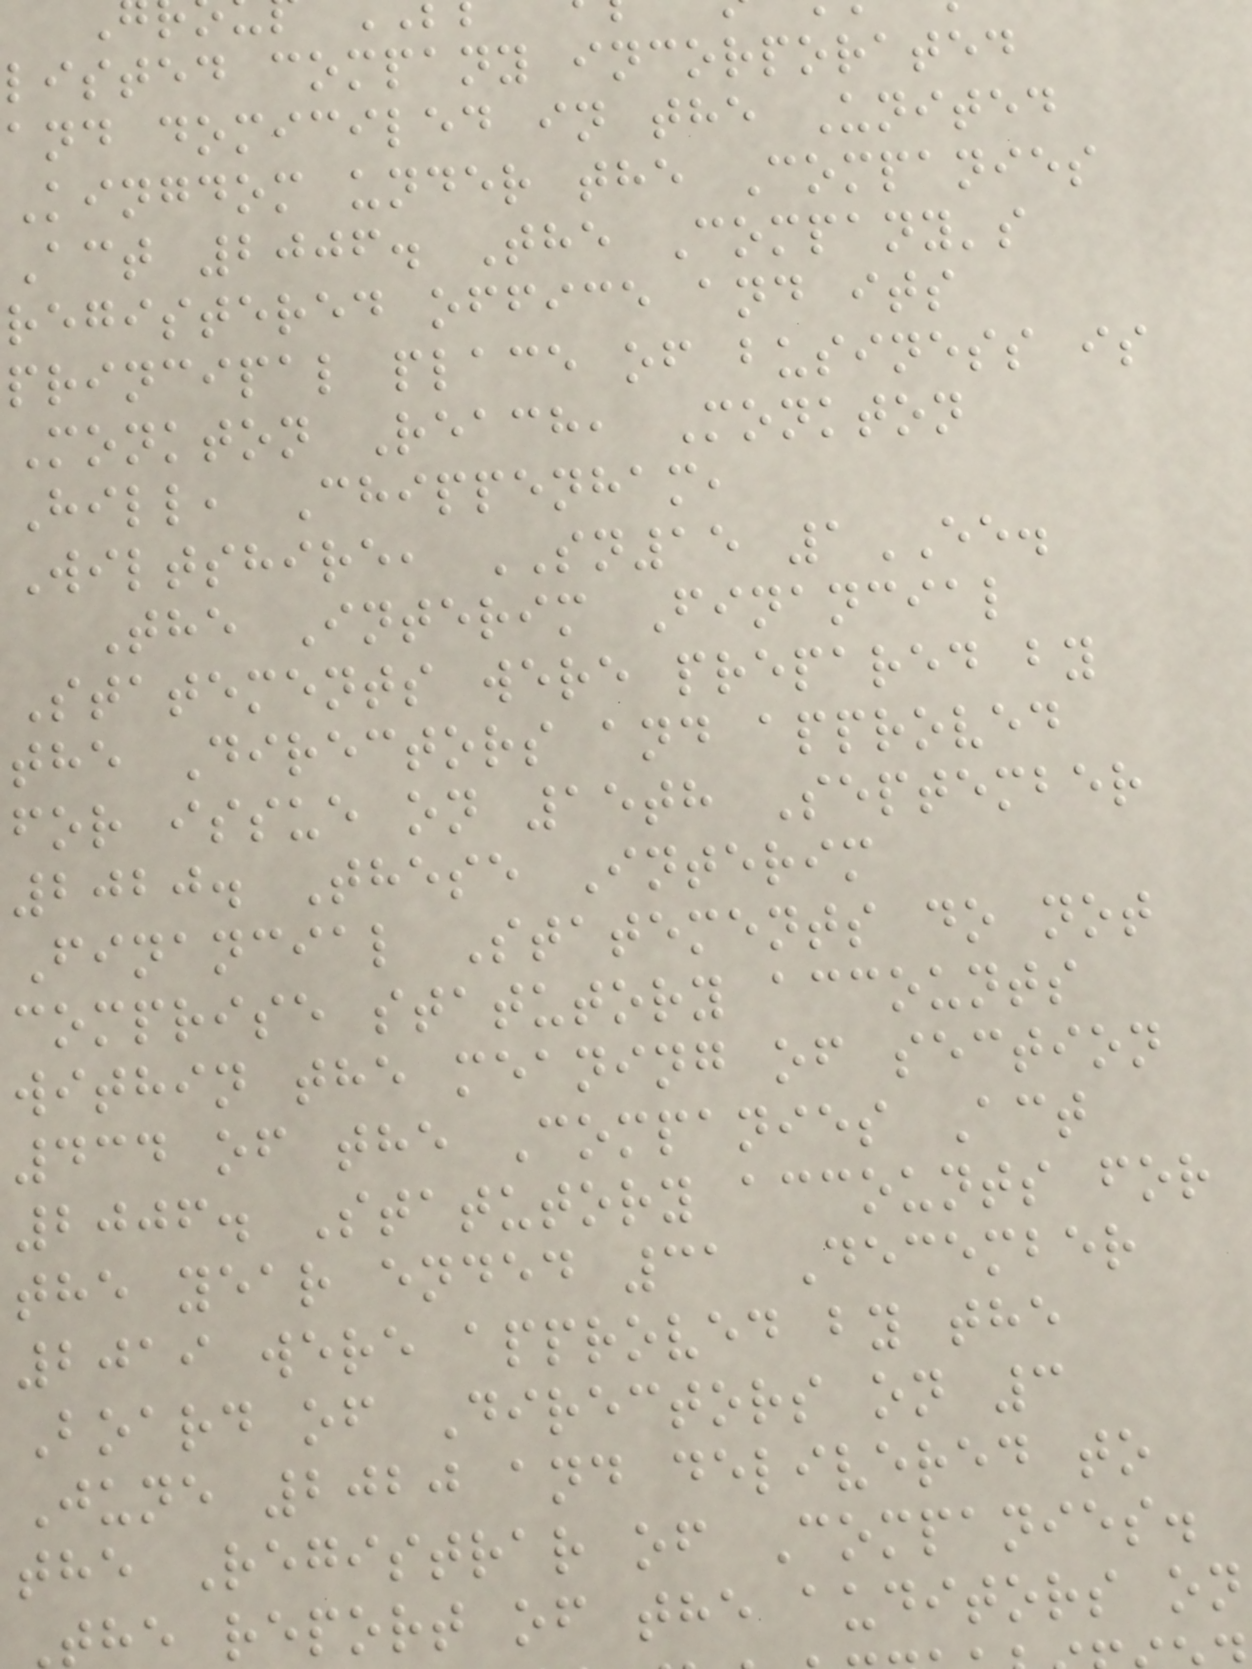listed company incorporated
and domiciled in the United
Kingdom under the Companies
Act 2006. The Company's
registered office and its
principal place of business is
Monkton Reach, Monkton
Hill, Chippenham,
Wiltshire, SN15 1EE.
The Interim Financial
Statements were prepared by
the Directors and approved
for issue on 15th September
2020. These Interim
Financial Statements do not
comprise statutory accounts
within the meaning of section
434 of the Companies Act
2006. Statutory accounts for
the year ended 31 December
2019 were approved by the
Board of Directors on 3
June 2020 and delivered to
the Registrar of Companies.
he report of the auditors on
